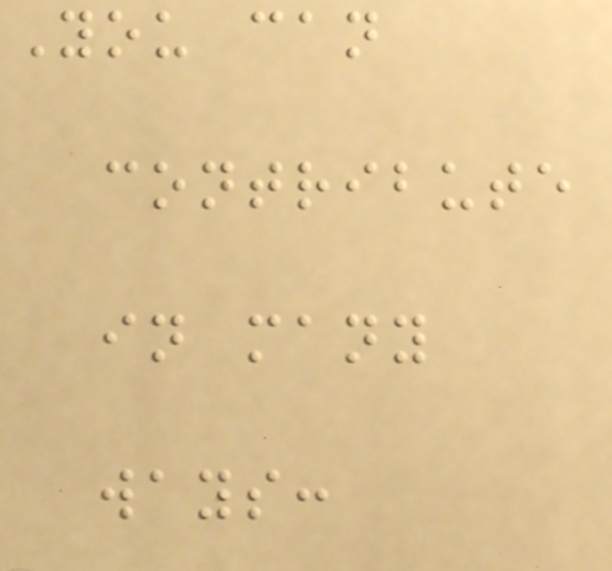You can
contribute
in many
ways:
